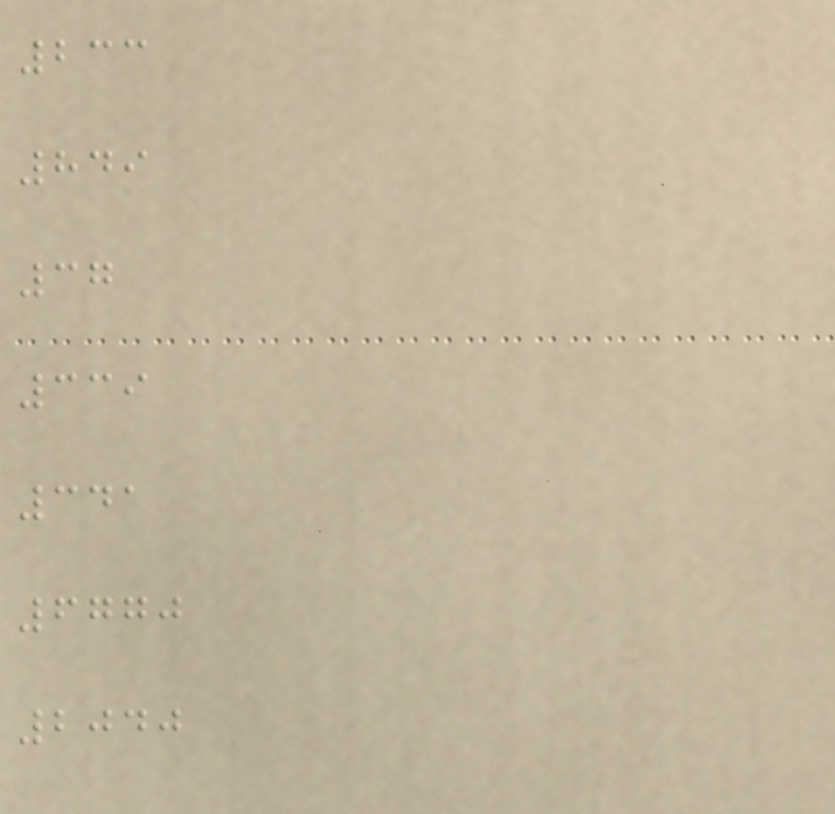233
849
37
339
341
6770
2040
